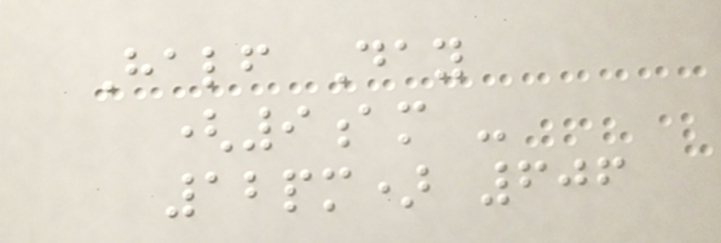Half Day
(9am -
12pm) 606
